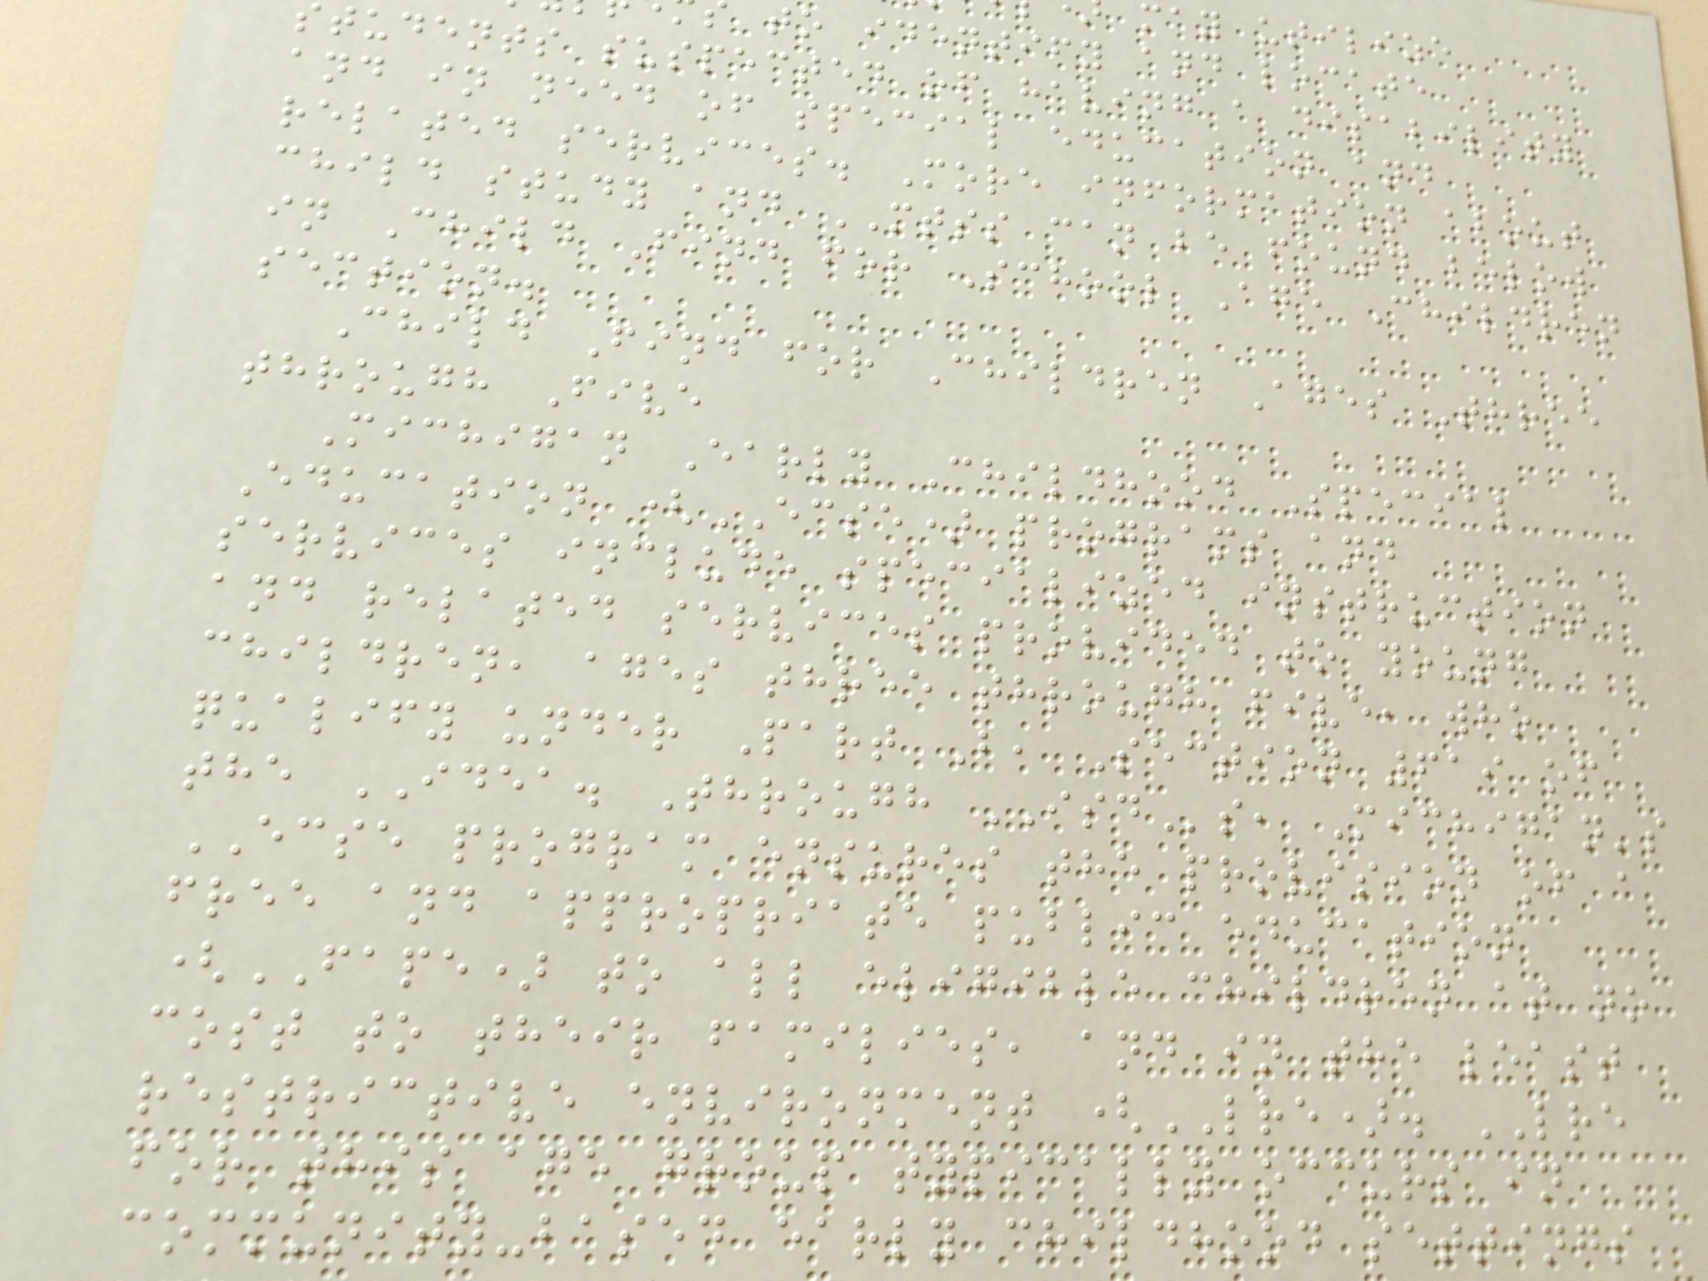may utilize
to identify and locate
tudents suspected of having a disability
and in need of special education and
related services. More information about
child study and MTSS can be found below
in Child Find for School Age Children
section.
Child Find for Children Ages Three
through Five
Michigan Early Childhood Special
Education (ECSE) programs and
services include specialized instruction
and related services provided to young
children, ages three through five, who
qualify under Part B, Section 619 of
the IDEA. Through ISDs, Michigan's
ECSE program ensures the provision of a
free and appropriate public education
(FAPE) to all eligible children at no
cost to their families, and in the least
restrictive environment (LRE). LRE
for this age group typically occurs in
community-based early childhood settings
